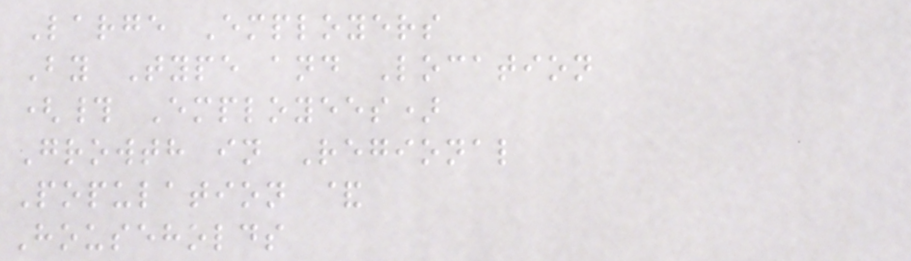Large Employers
By Type and Location
(# Employees)
Growth in Regional
Population &
Households
